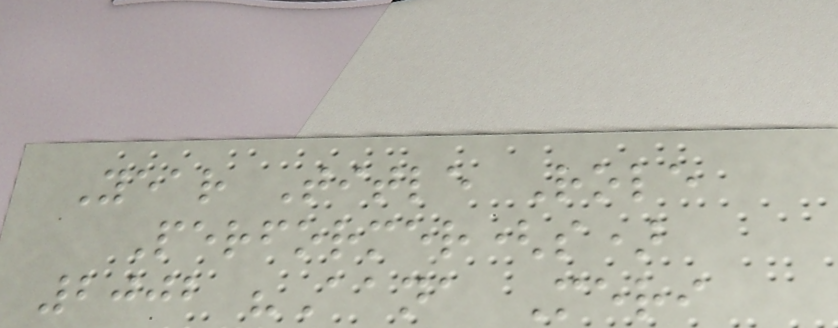Year Title Role
Performer(s)
2002 "Aana Meri
